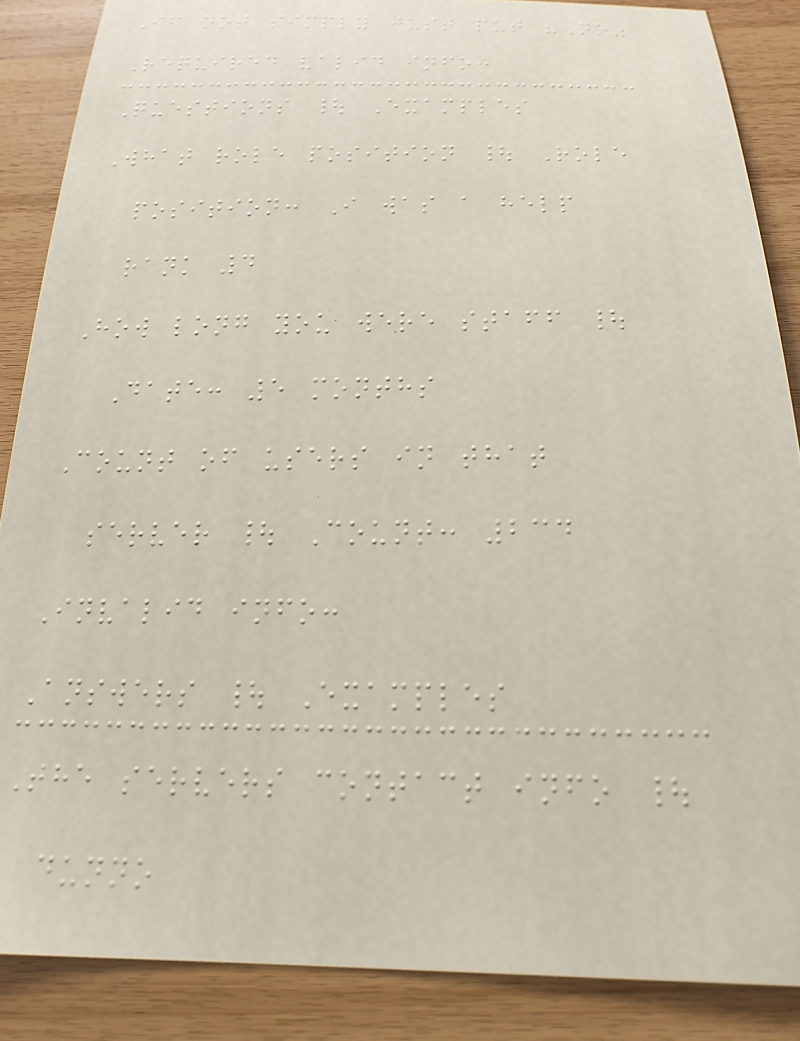If not simply just put "No"
Required valid info:
Questions | Examples
What role position | Role
position: I was a help
rank 4
How long you were staff |
Date: 5 months
Count of users in that
server | Count: 234
Invalid info:
Answers | Examples
The servers contact info |
dunno
